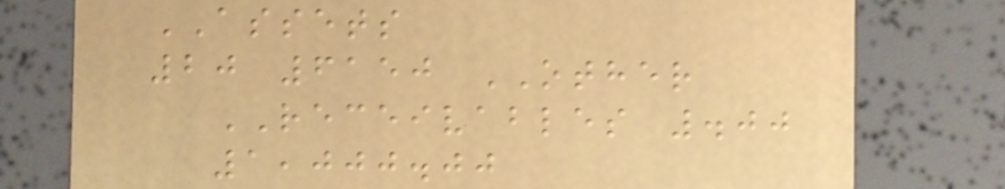ASSETS
20 6150 OTHER
RECEIVABLES .00
1,000.00
